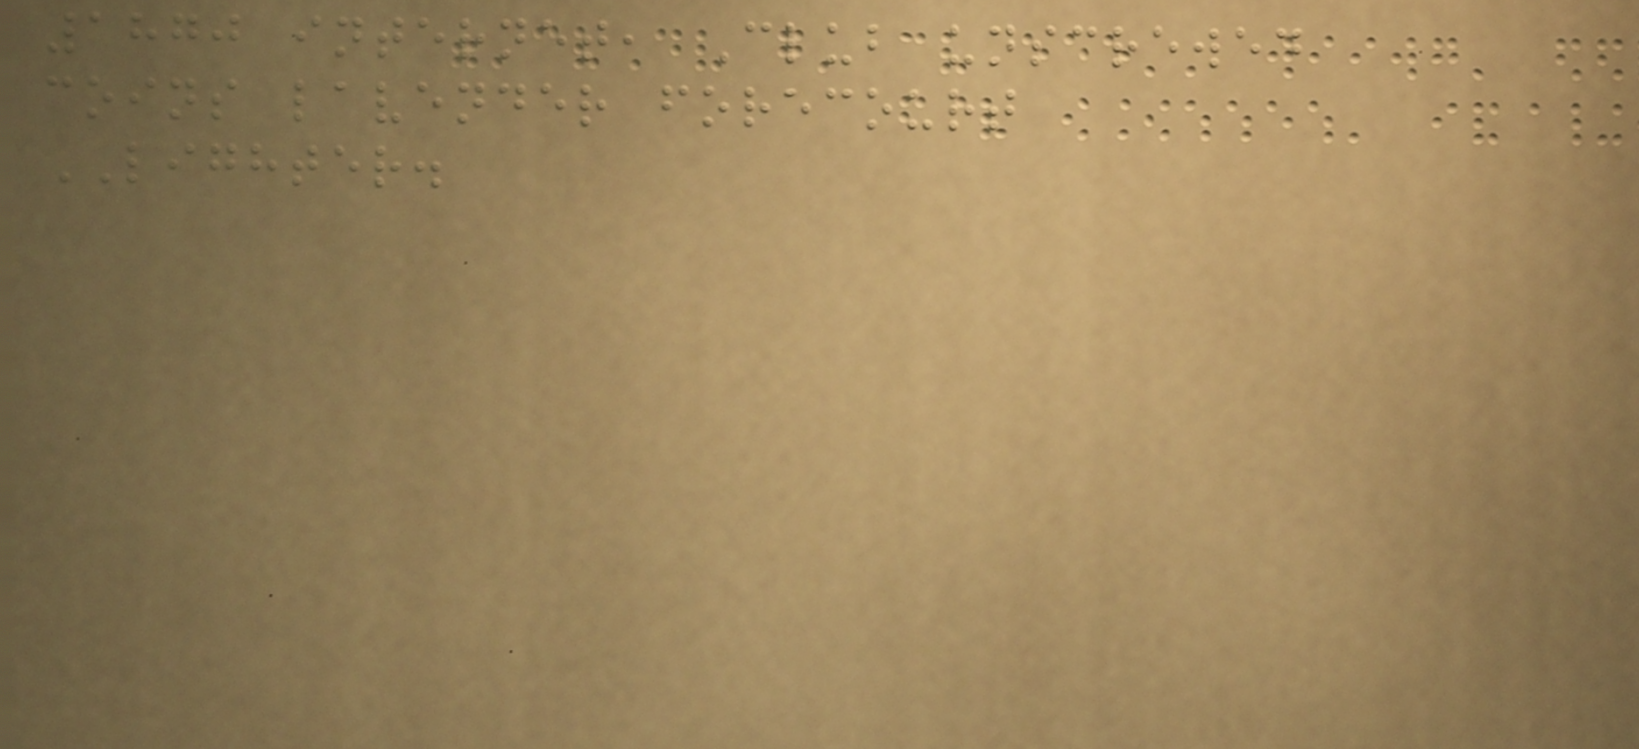1870 internet, Club unscrewed
coins lavender forecourt
LIGHTER.
